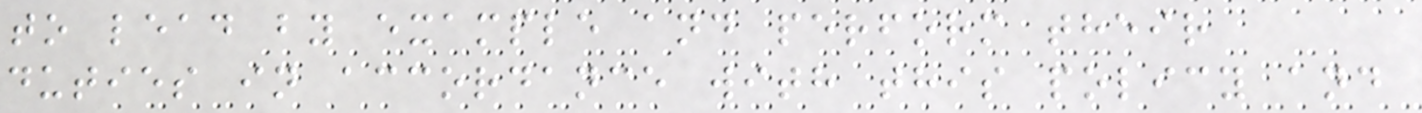to lead by example and perform their
duties in accordance with this policy and
